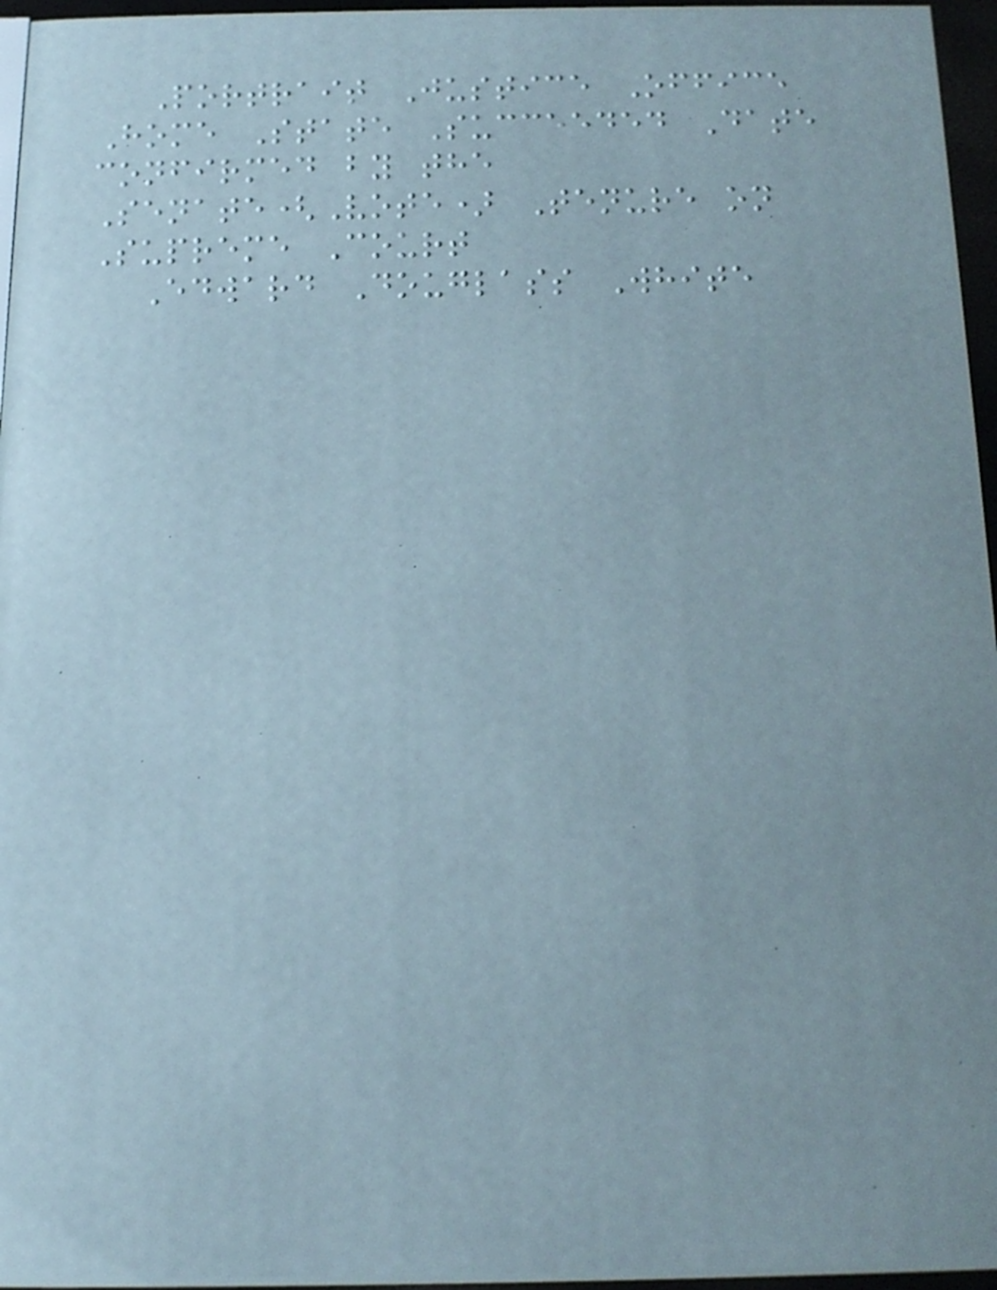Portrait Justice Office
Home State Succeeded Date
confirmed by the
Senate(Vote) Tenure on
Supreme Court
Edward Douglass White
